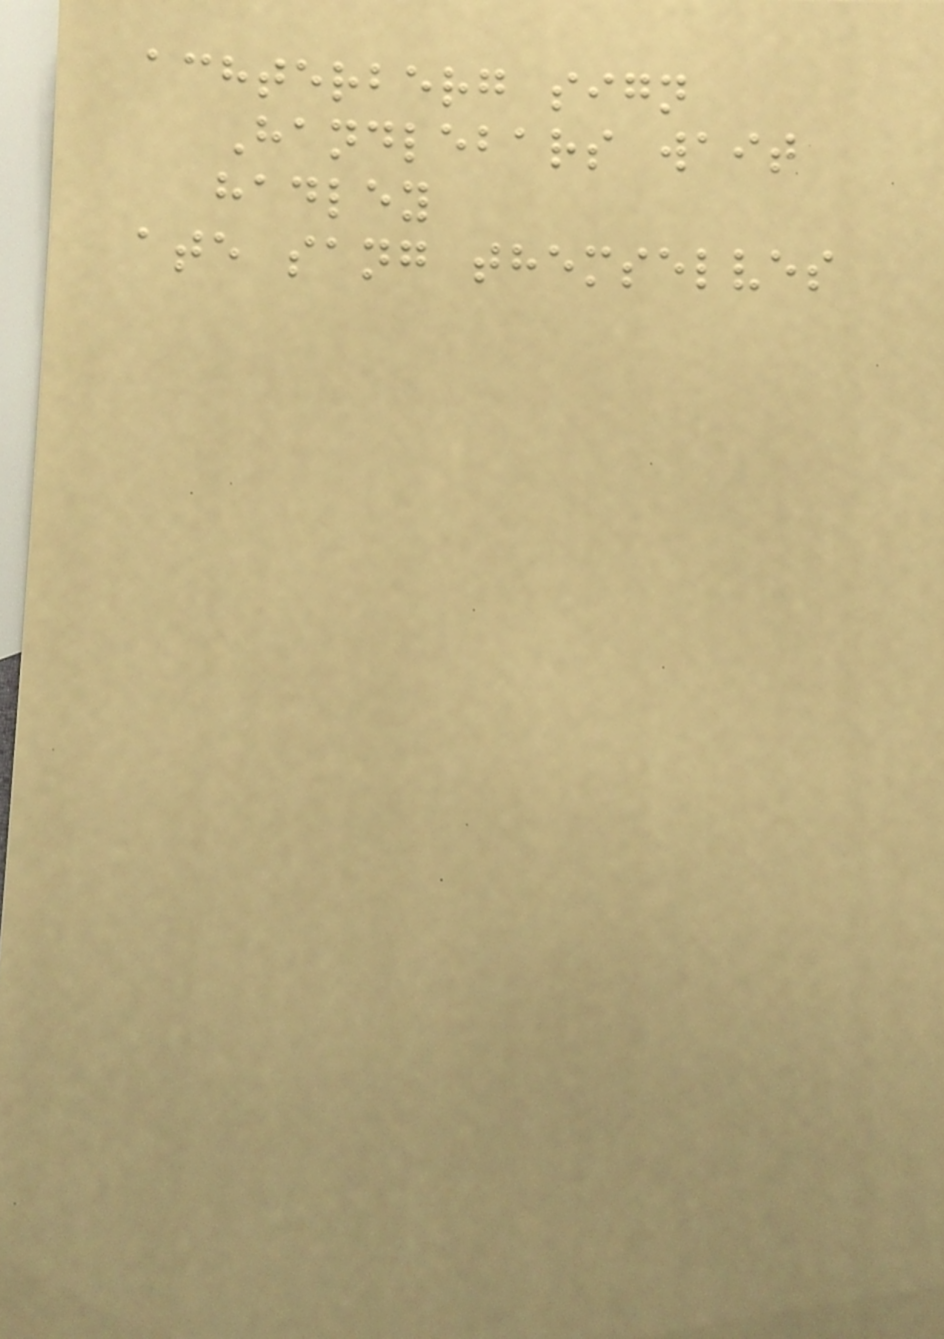achterberg sign
Handlebars wait
hadley
ate sang themselves
